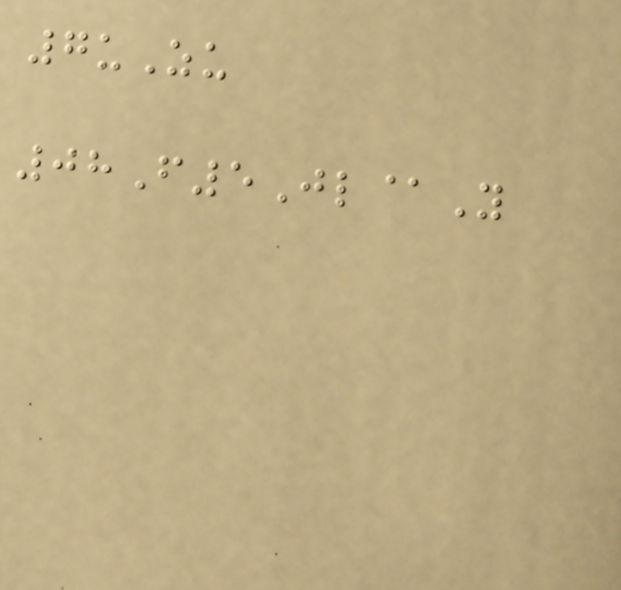7uZu
08F5Jl@Y
